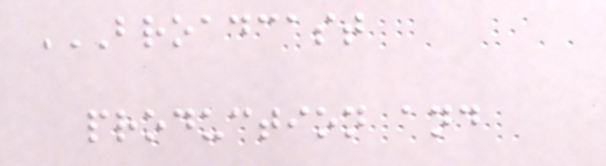BROADCAST
PRODUCTION AND
